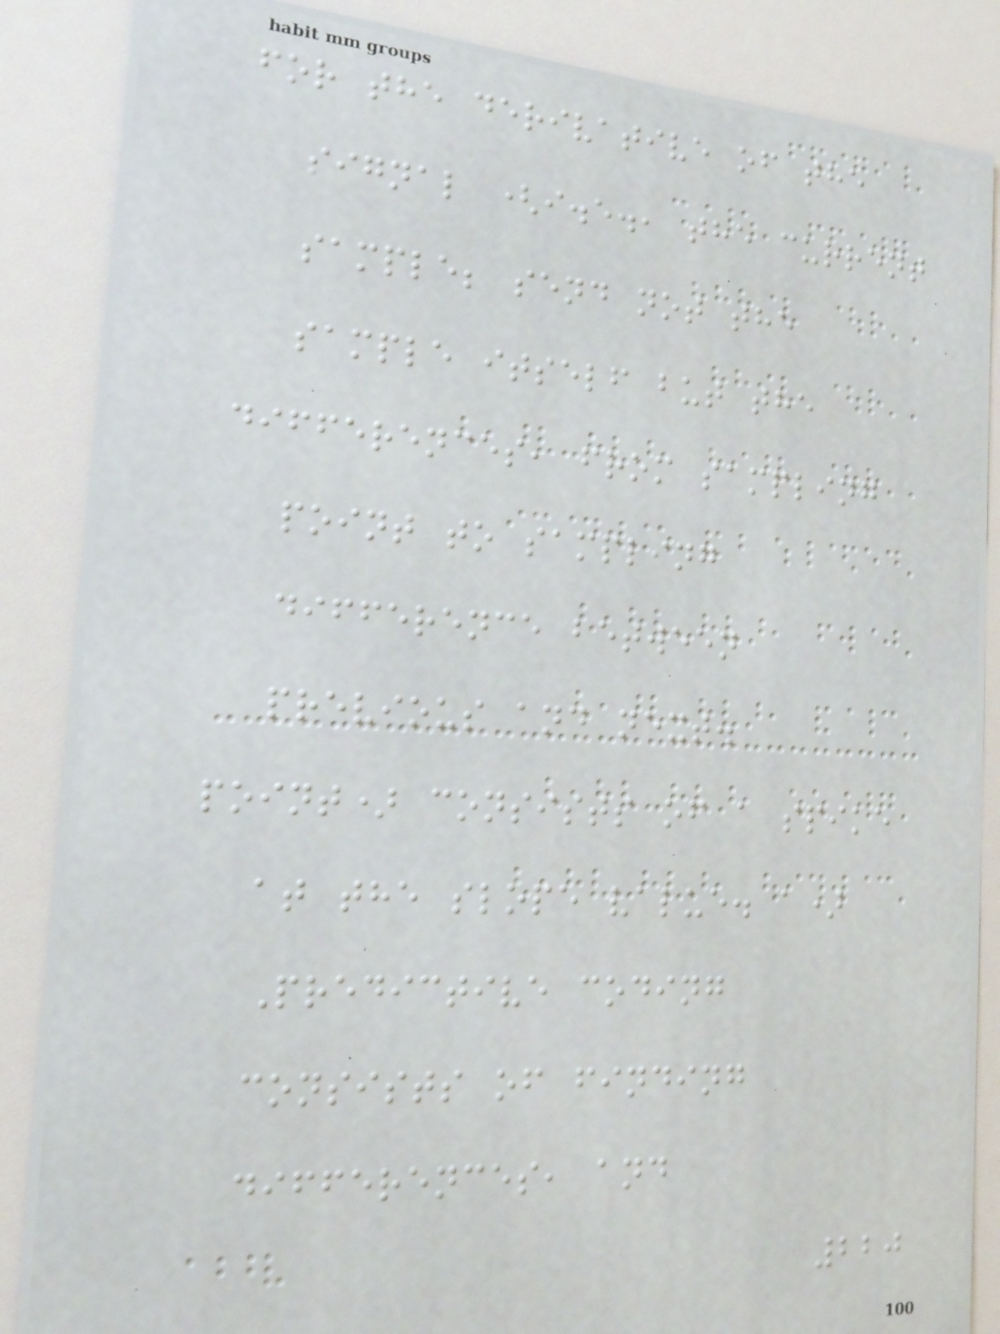for the derivative of the
signal (i.e., the current
sample; send not the
sample itself but the
differences, from sampling
point to sampling
difference between
previous and next.
point) consists of a spike
at the slope value. a)
Predictive coding
consists of finding
differences, and
220
